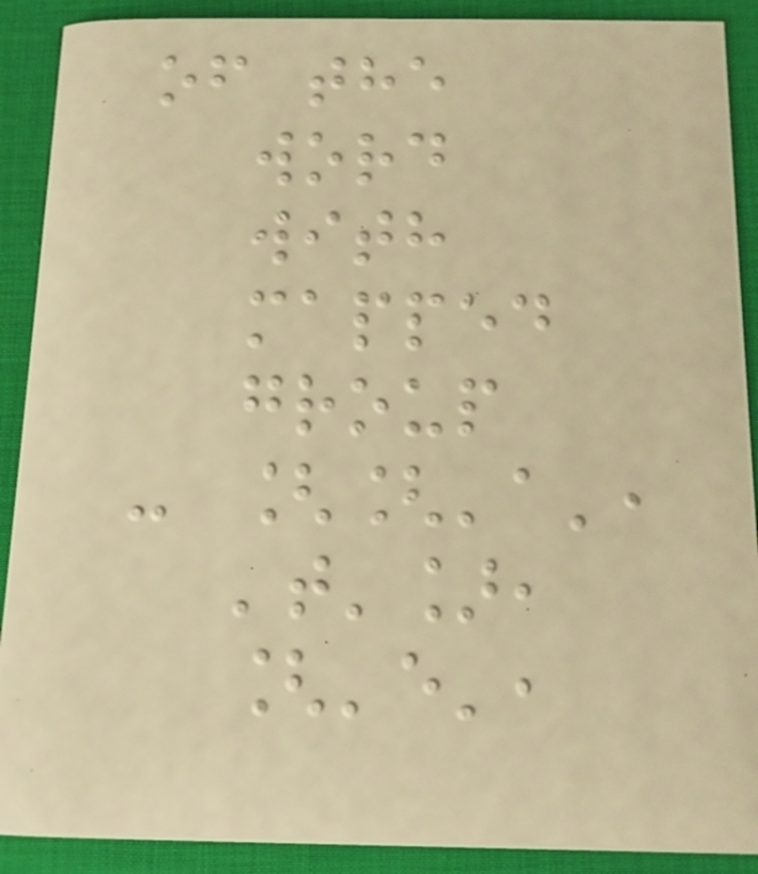of the
word
with
mapped
group
- [['a',
't'],
['e',
